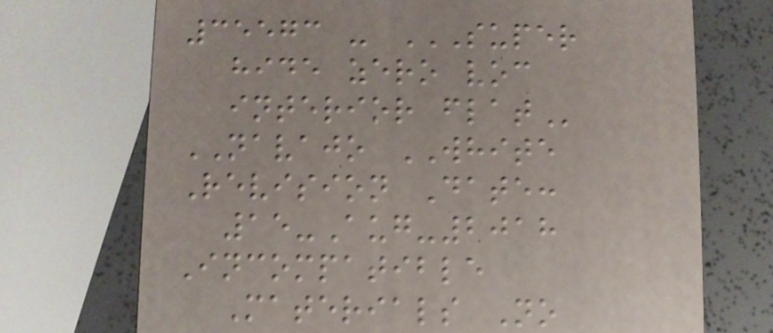35573 - SUPER
HIDE ZERO VOC
INTERIOR FLAT
NAVAJO WHITE
Revision Date:
15-Aug-2018
Incompatible
Materials No
